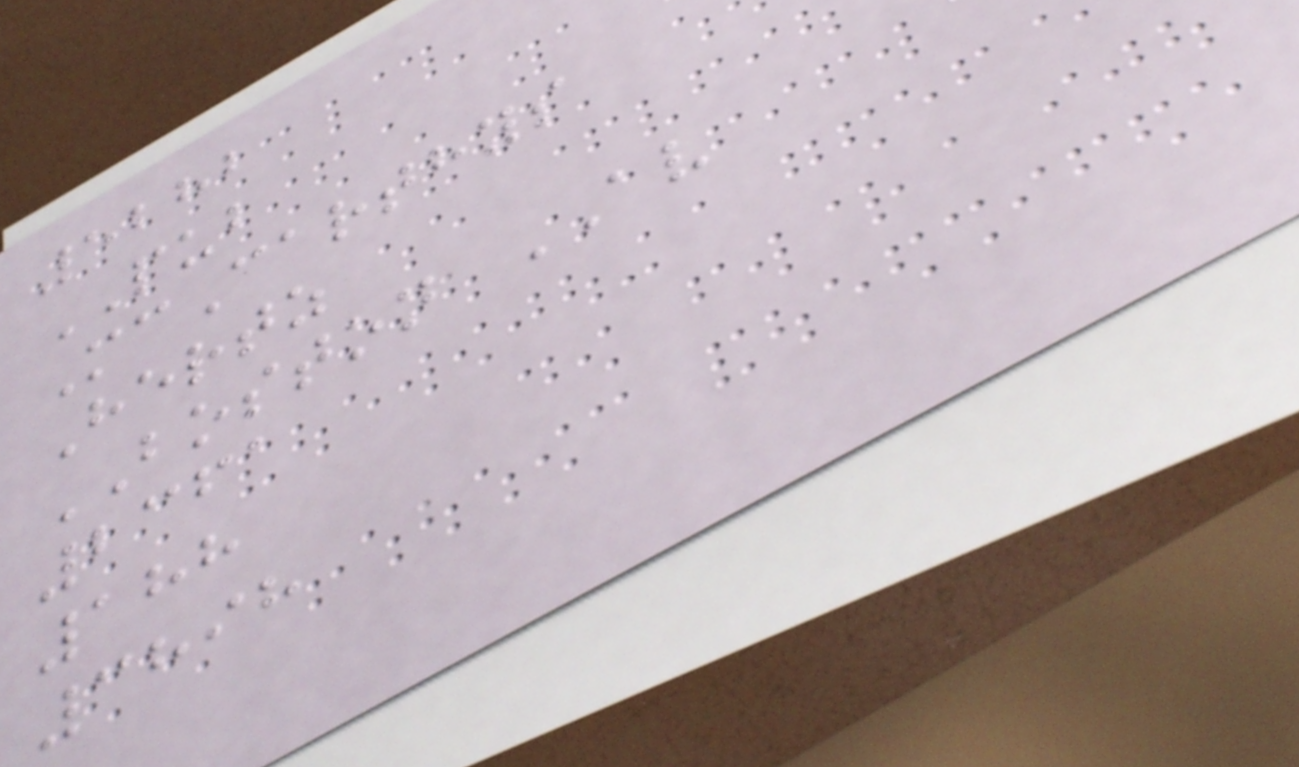5282
PUB
McCarthys
Hertz
BOSTON AV
2361
188
3898
